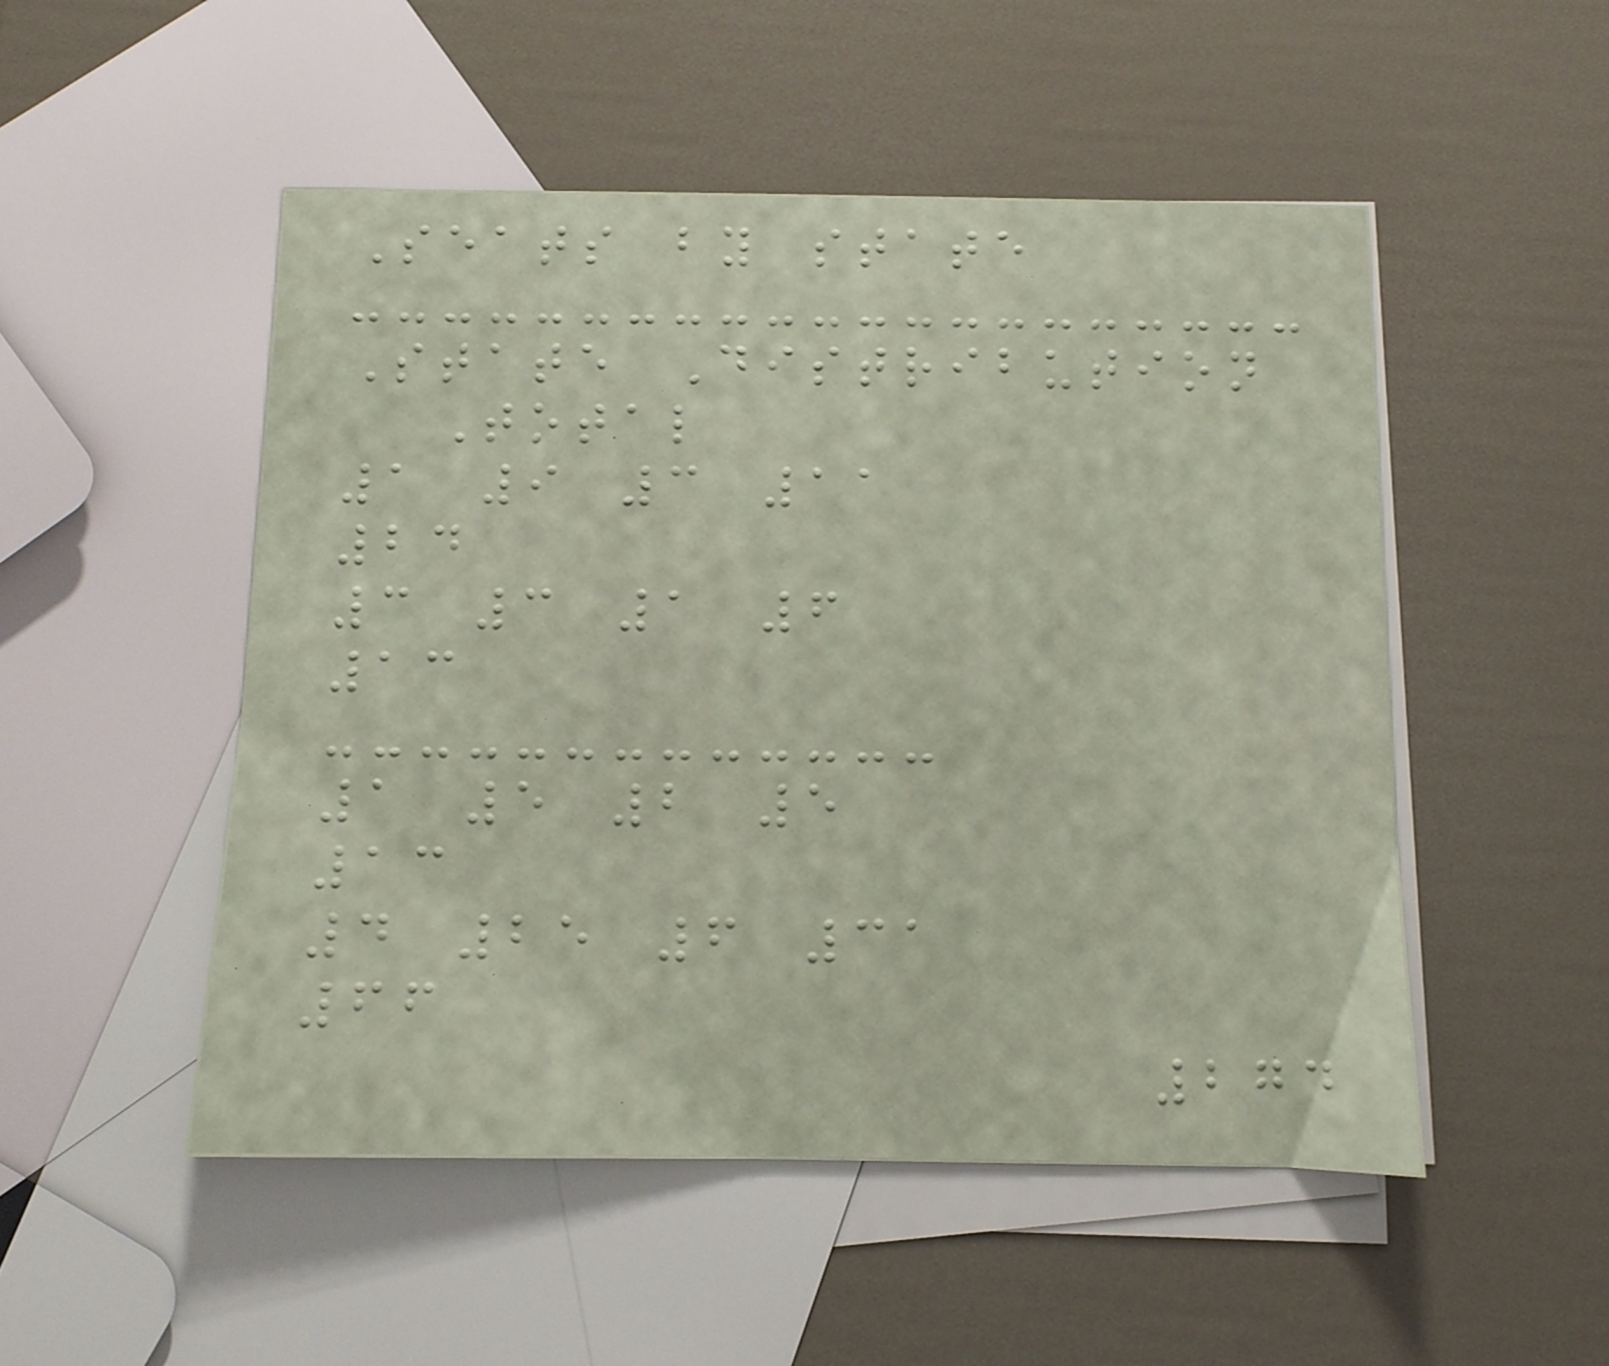Seats by state
State Distribution
Total
1 9 3 11
24
3 3 1 6
13
1 5 2 5
13
4 25 6 31
66
274
